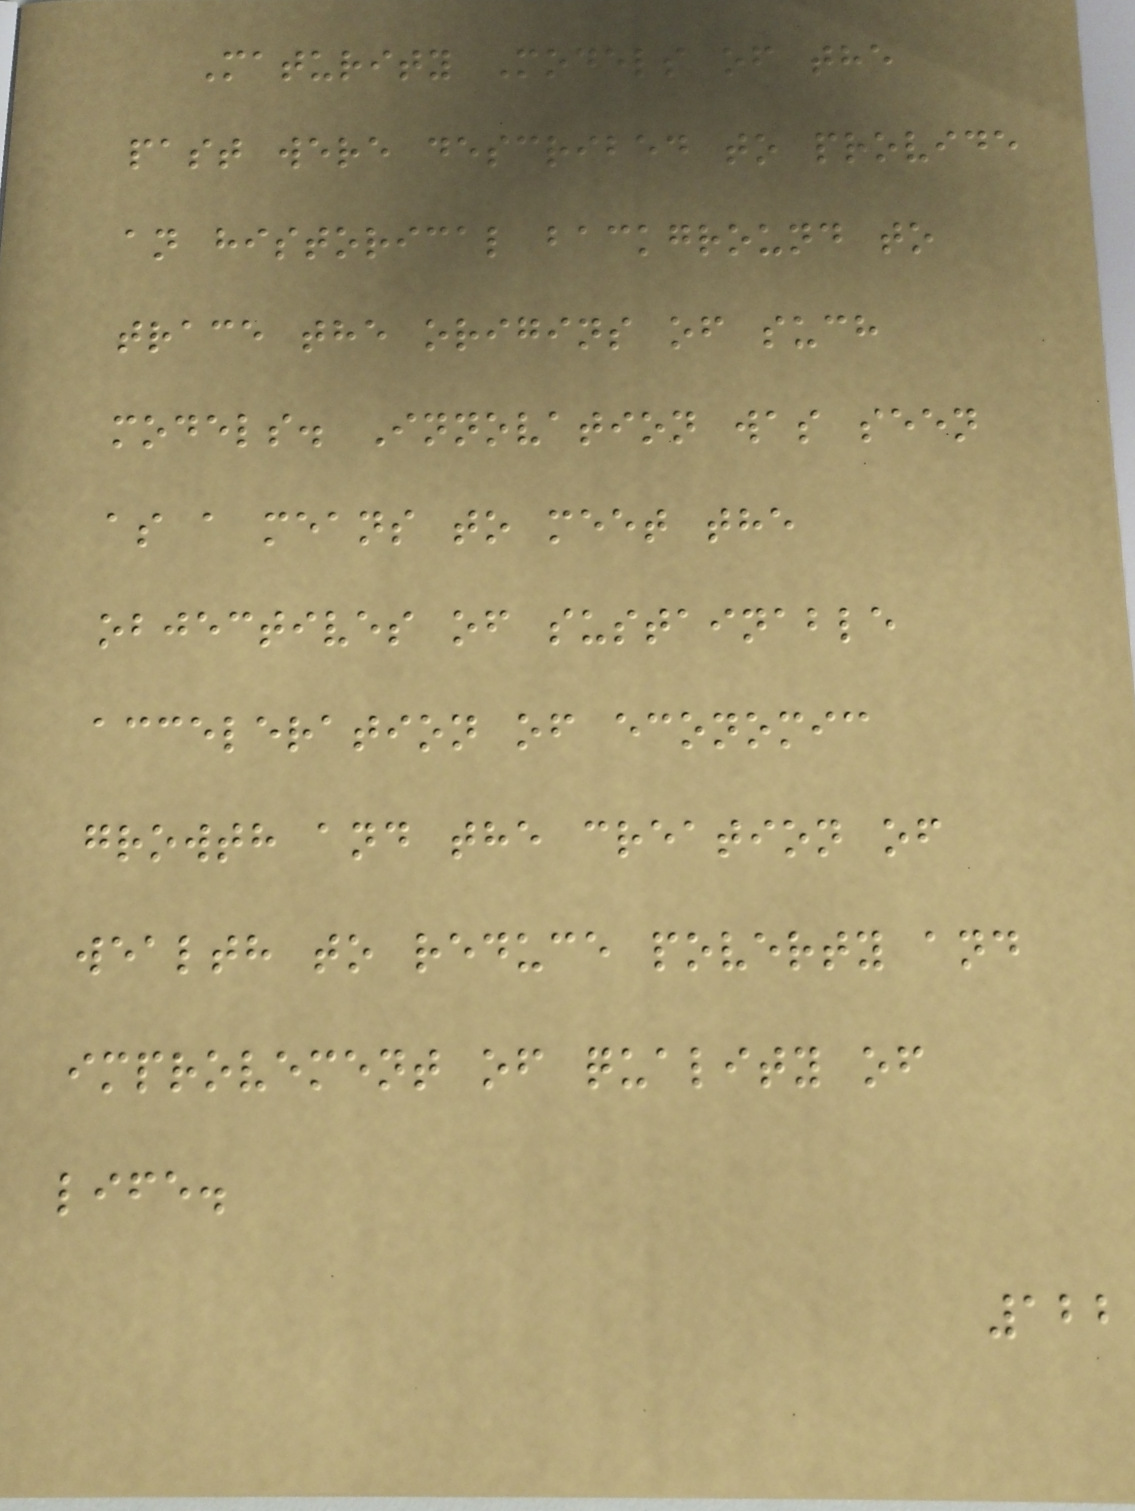Maturity Models of the
past were described to provide
an historical background to
trace the origins of such
models. Innovation was seen
as a means to meet the
objectives of sustainable
acceleration of economic
growth and the creation of
wealth to reduce poverty and
improvement of quality of
life.
122
